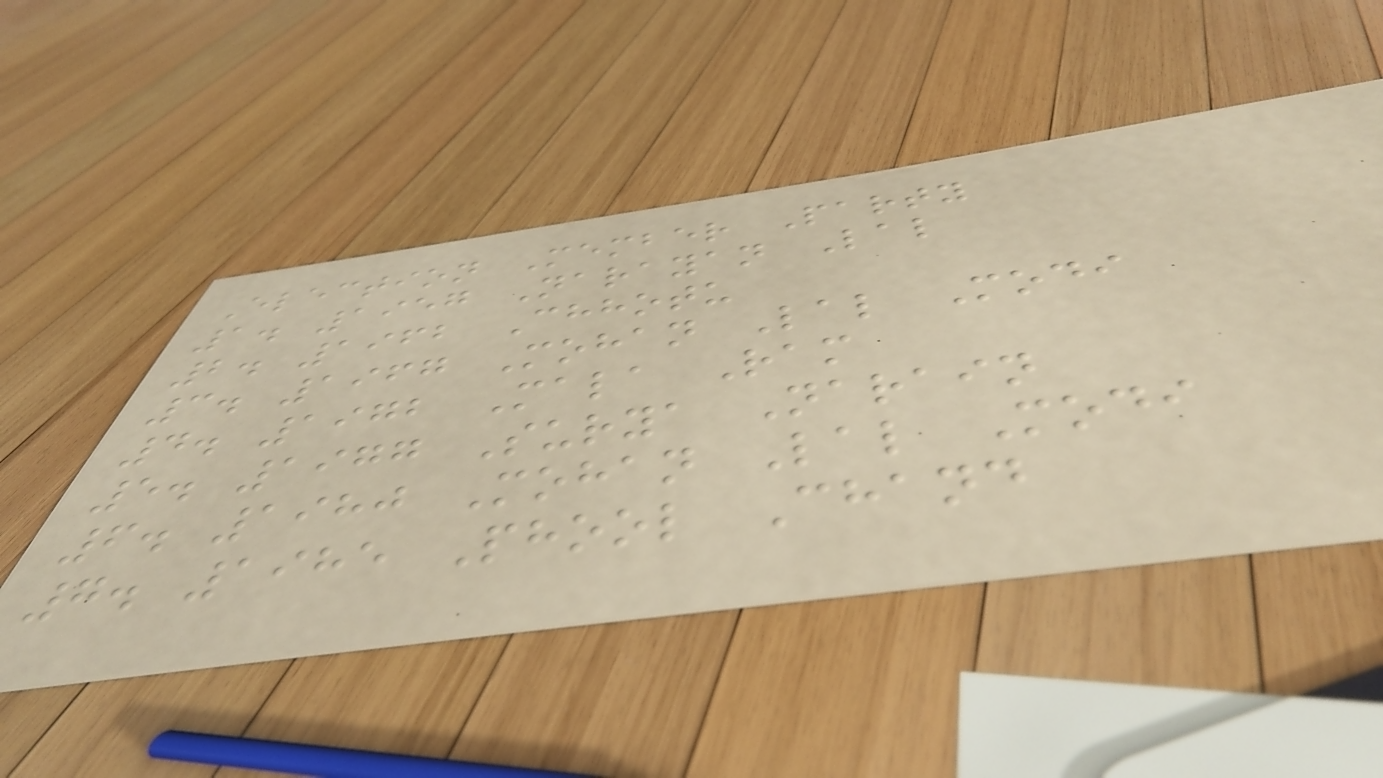Election Member Party
1. 1957 Narayan Lal
2. 1962 Chhotu
3. 1967 Mohan Lal Modi
4. 1972 Mala Ram
5. 1977 Surya Narain
6. 1980 Mohan Lal Modi
7. 1985 Phool Chand
